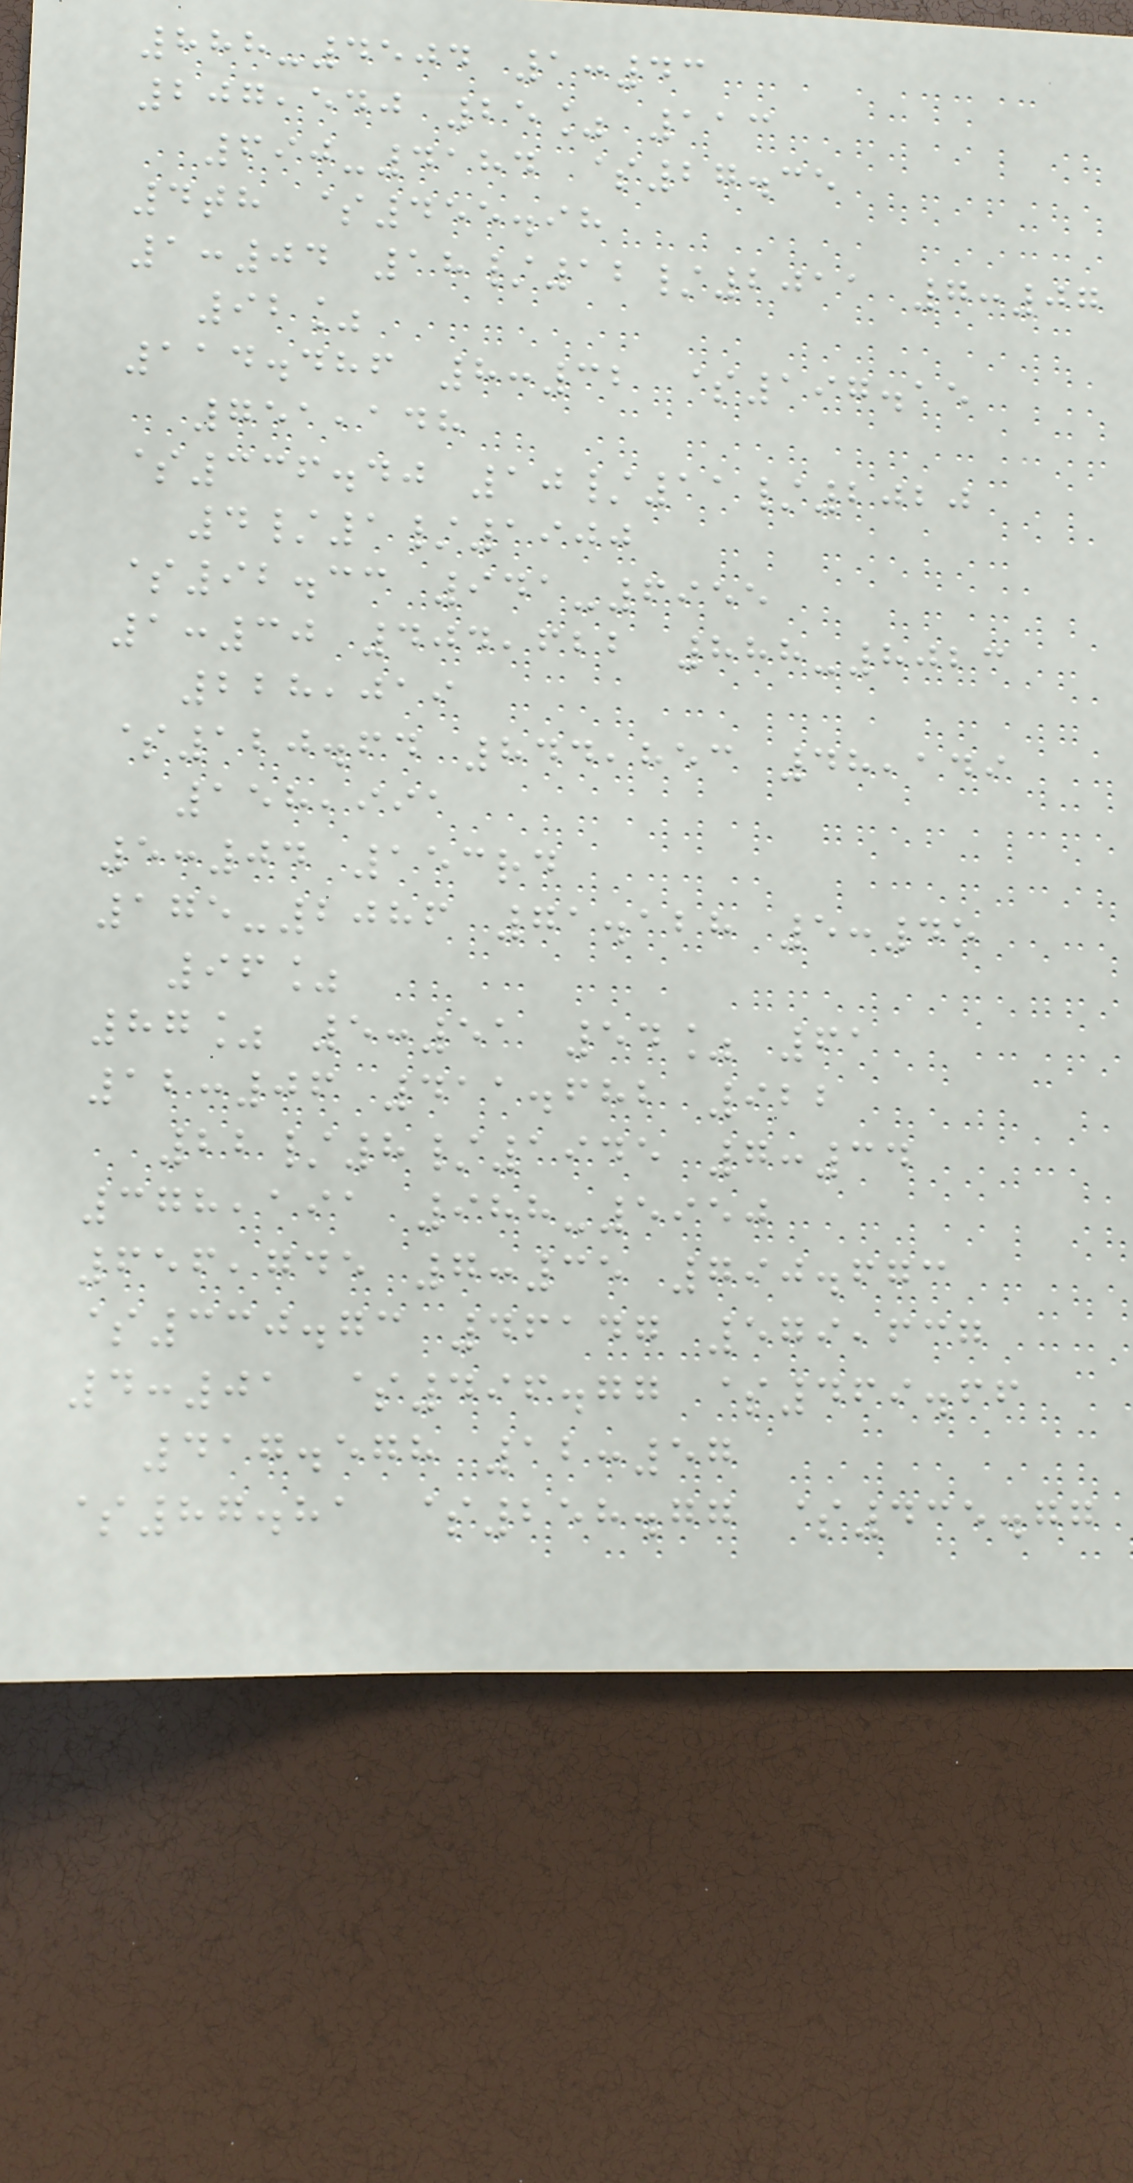888-4504 1:43
207,540 25% 113
690-4184 $27.35
4th $455.98
1:04 18/12/2011 7:07
92%
114.486 8:32 $197.15
751,148
$336.40 10/11/2020
4/1/1900
$92.33 941-6955
1:30 404,622 888-8023
228,019
$120.64 844,853 48,149
158,991
5:04 153rd
175-2086 71.128 5:45
96%
87% 5:51 54% 61
12:06 411.682 922
22/8/1945 7:34
378,191 988-5950
656,745 7:35 790.673
$330.73 46147 579,637
4:01 $496.77 $469.66
417.578 12:57
$87.81 $258.77 $435.77
